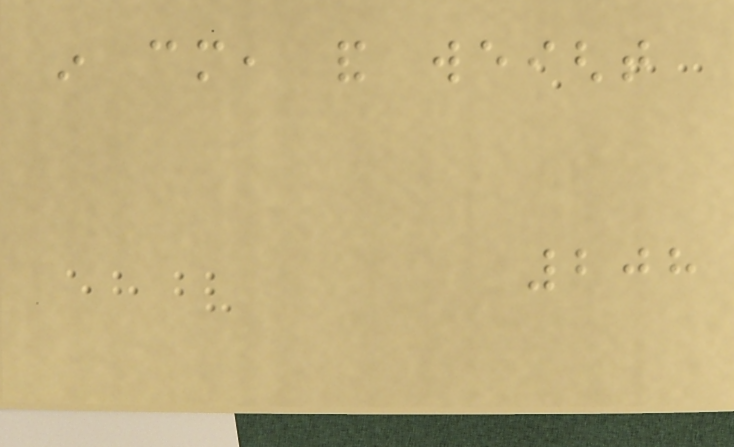in cm, and weight
208
